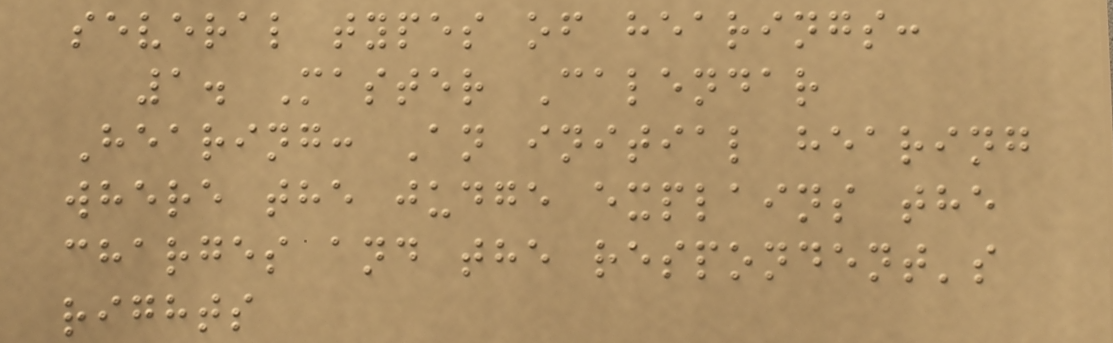several types of hearings:
1. Master Calendar
Hearing: An initial hearing
where the judge explains the
charges and the respondent's
rights
